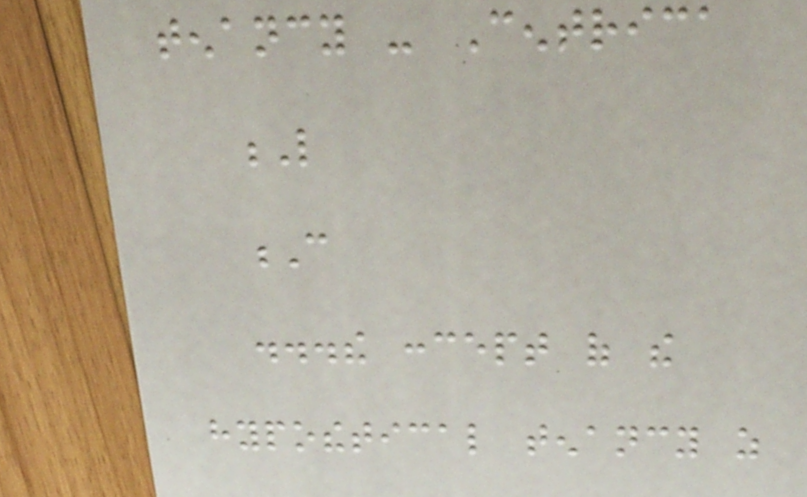tenancy - Centrica
L
C
...the concept of the
hypothetical tenancy as
